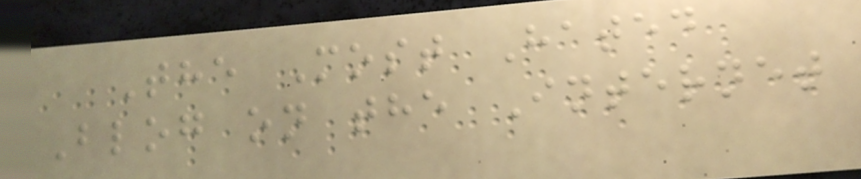The Most Hated
Blog on the Internet
